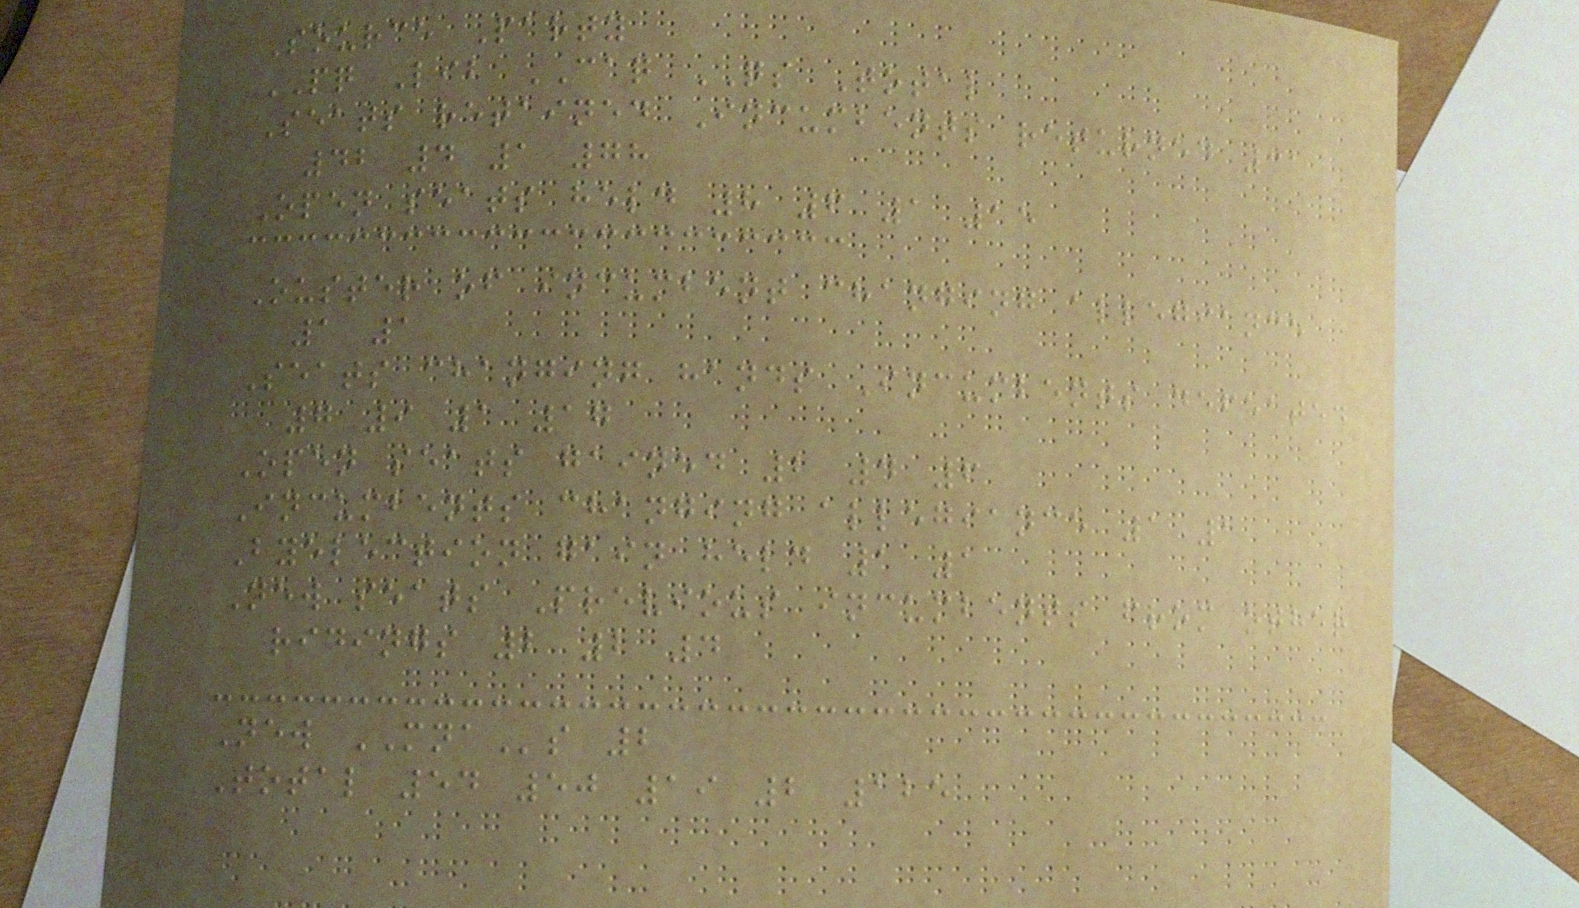Source Party
PQ Lib CAQ QS Total
Seats retained Incumbents returned 31
42 4 1 78
Open seats held 8 6 1 15
Ouster of incumbent changing allegiance
1 1
Seats changing hands Incumbents defeated
7 9 1 17
Open seats gained 2 4 6
Incumbents changing allegiance 1 1
Byelection gain held 1 1
New seats Previous incumbents from other
ridings 2 2 4
New MNAs 2
Total 54 50 19 2 125
